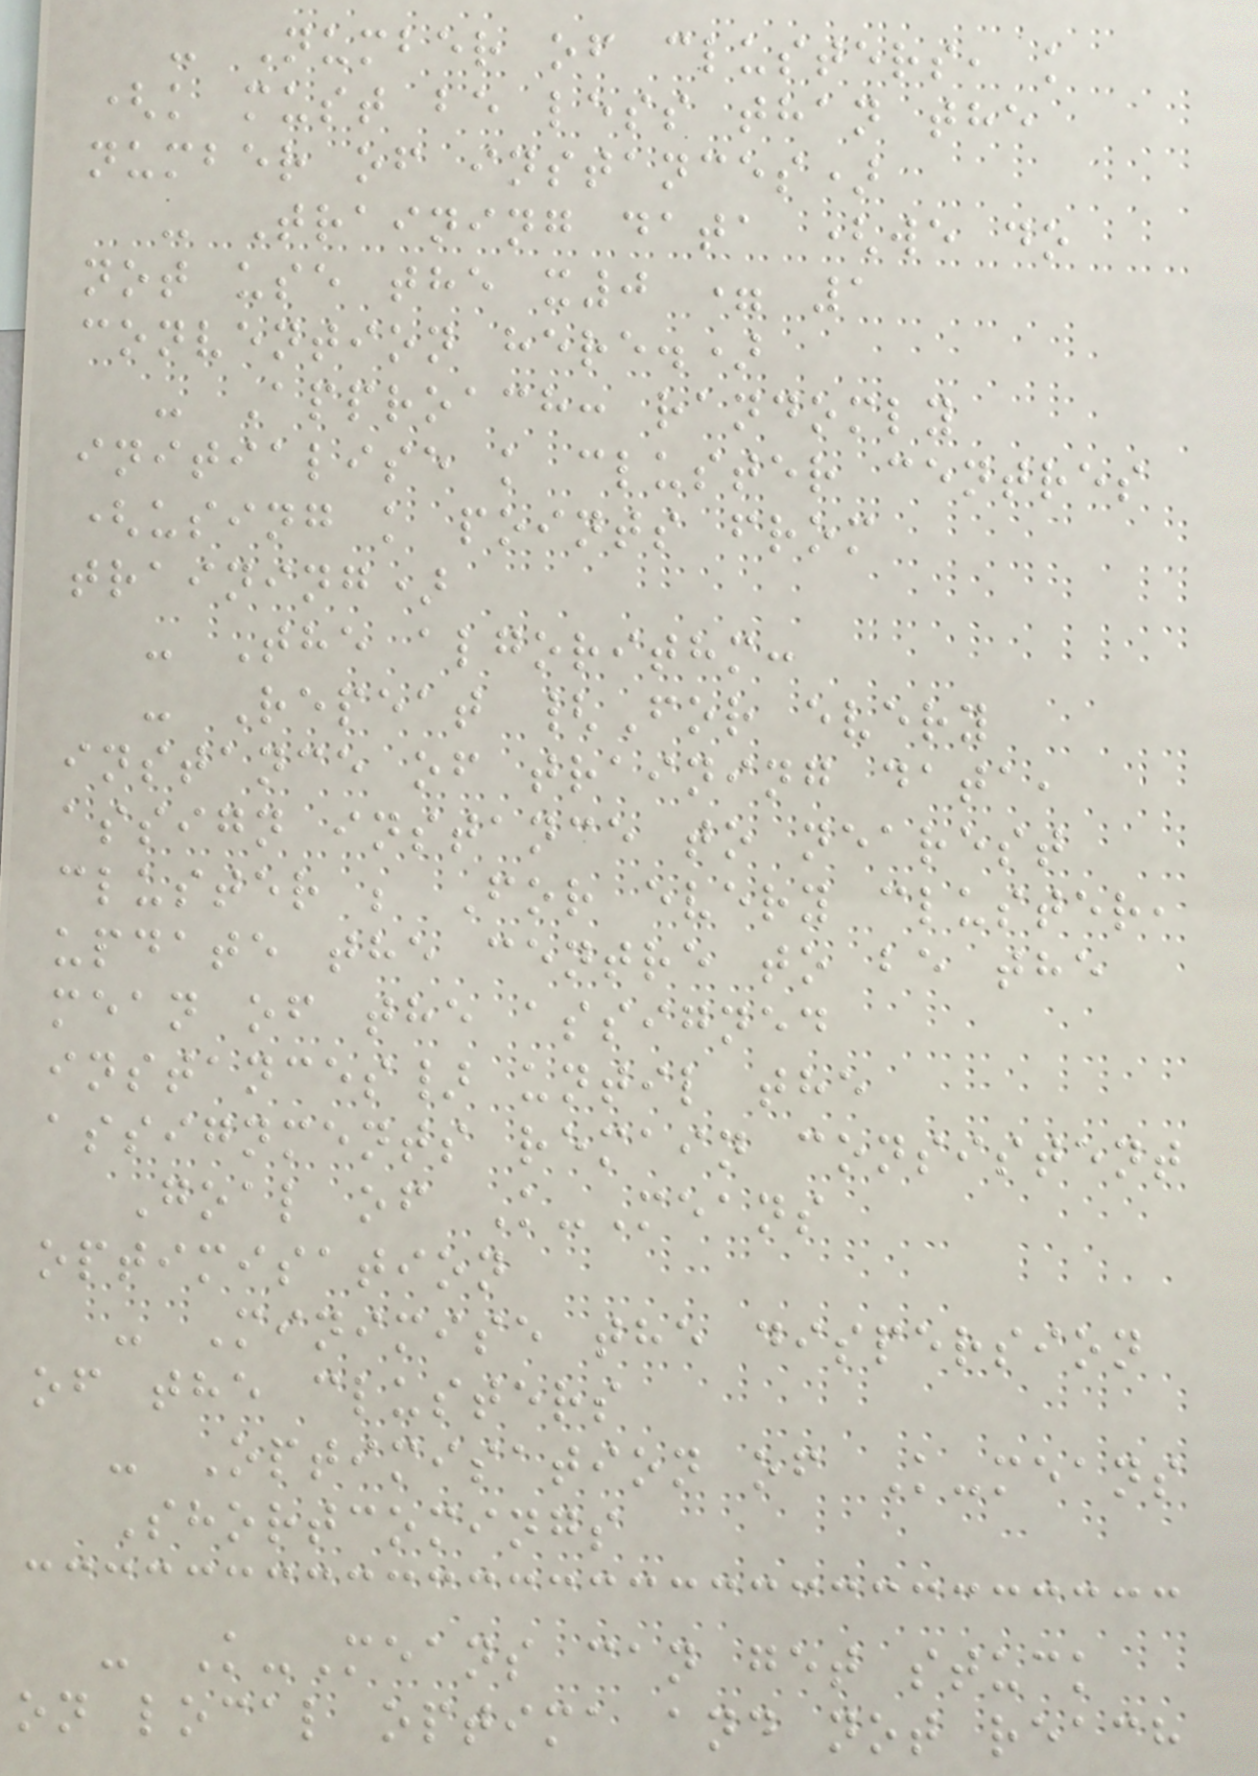- Number of clusters, k
(k must be less than the
number of instances)
- Training data (we do
not use the x0 = 1
convention here.)
- Approach: randomly
initialise k cluster centres
(using k points from
training)
- The algorithm:
- Repeat {For every
instance of training data,
assign instance to nearest
cluster ; For every cluster,
update the centre to be the
mean of the assigned
instances} until the
assignments remain consistent
Goal of K-Means
optimisation
- Minimise the dispersion
of the clusters
- Optimisation of K-means
Shortcomings
- K-Means can get stuck
on local optima and not reach
